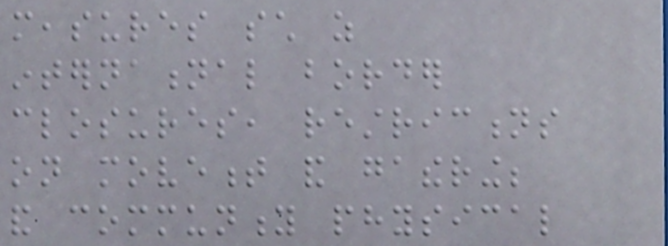measures such as
international border
closures, restrictions
on movement and gathering;
and community physical
